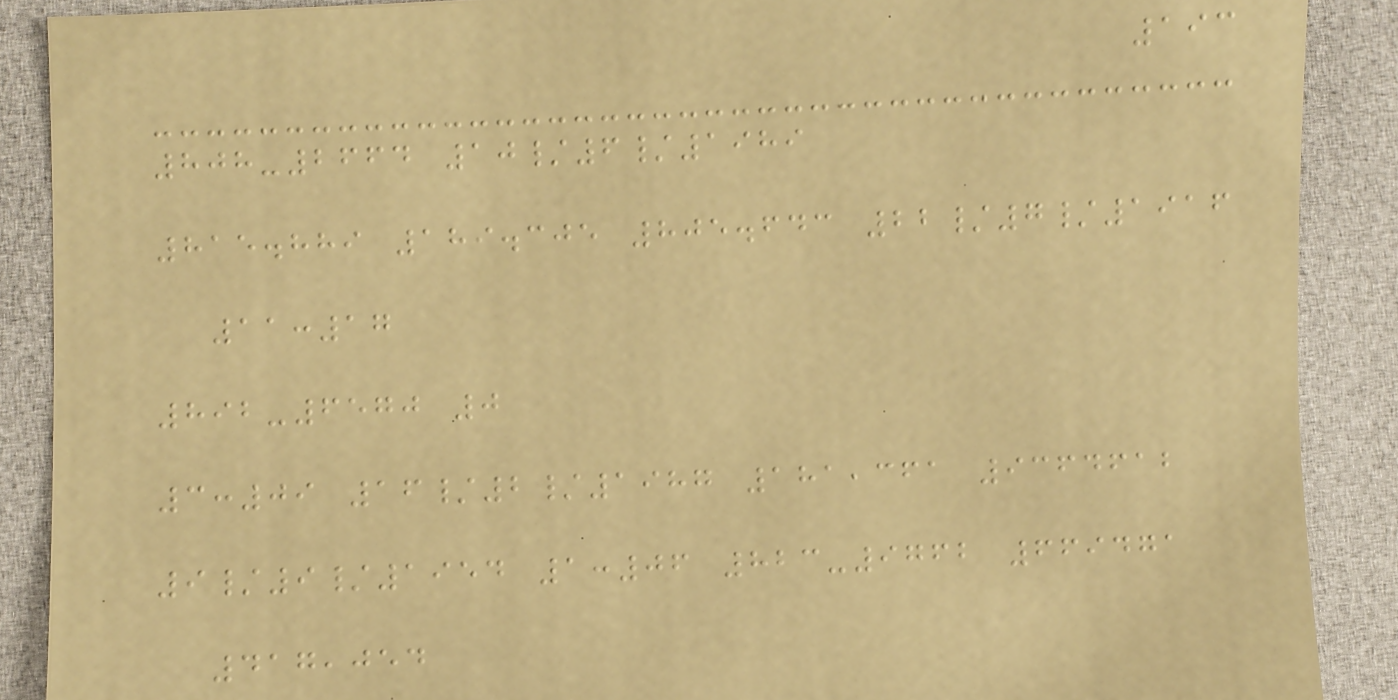193
808-2664 10/6/1989
815.889 189.305 805.643 22/7/1916
11:17
892-6570 0
3:09 16/2/1987 181,361 9364612
9/9/1954 1:06 823-9762 669471
417,054
